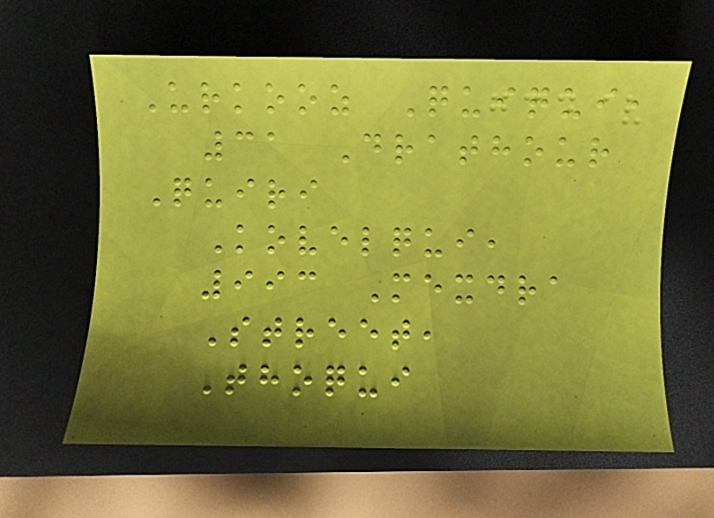Urkooz Quiqui,
31 Drathour
Quiri
Kovelqui,
993 Mexdra
Street,
Thoqui
